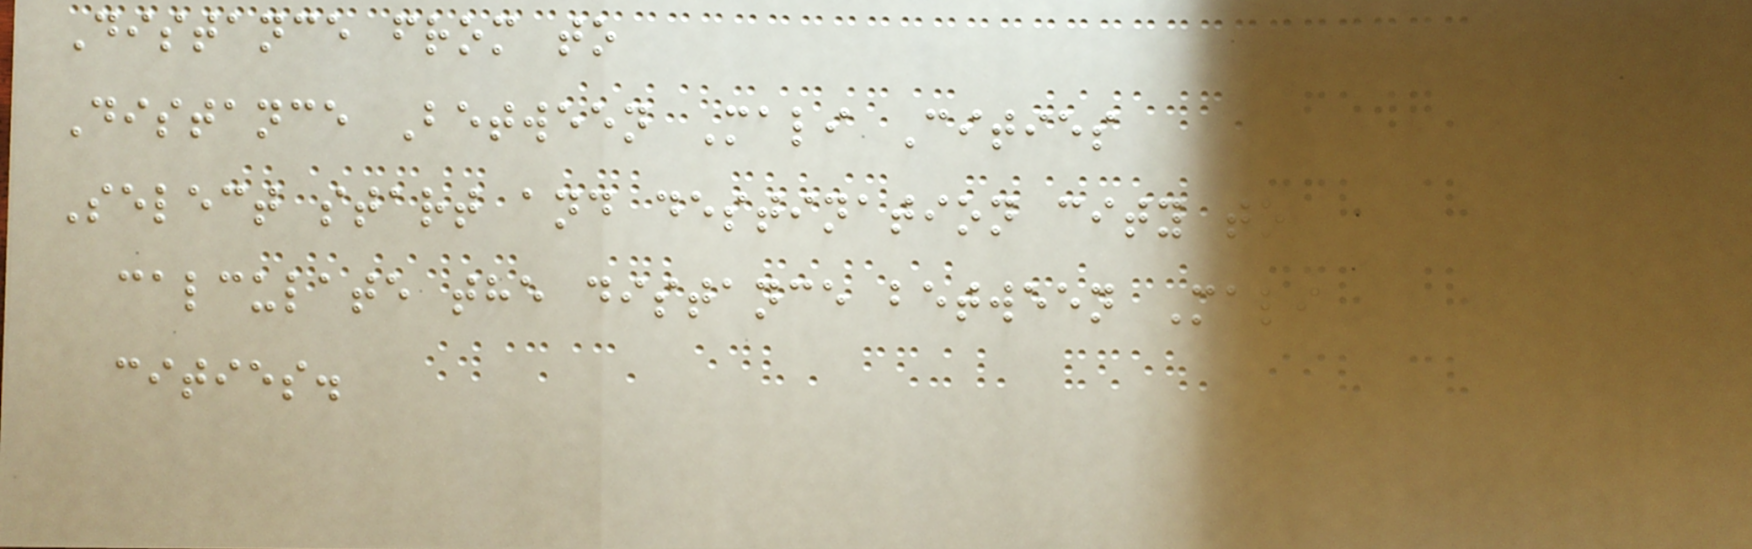Distance from to
Distance Between Mali Cities
Select start and destination city to
calculate the distance between Mali
cities.
